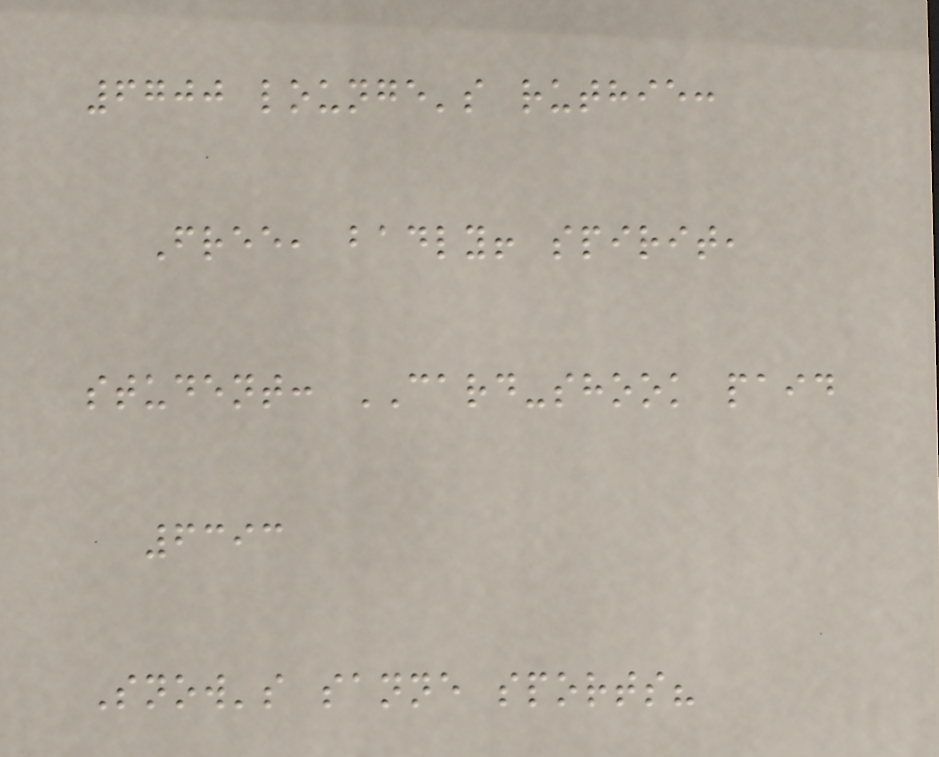6700 lounge's ruthie:
Free, badly! spirit,
student: CARD-shook paid
6393
Snow's sanne sports?
